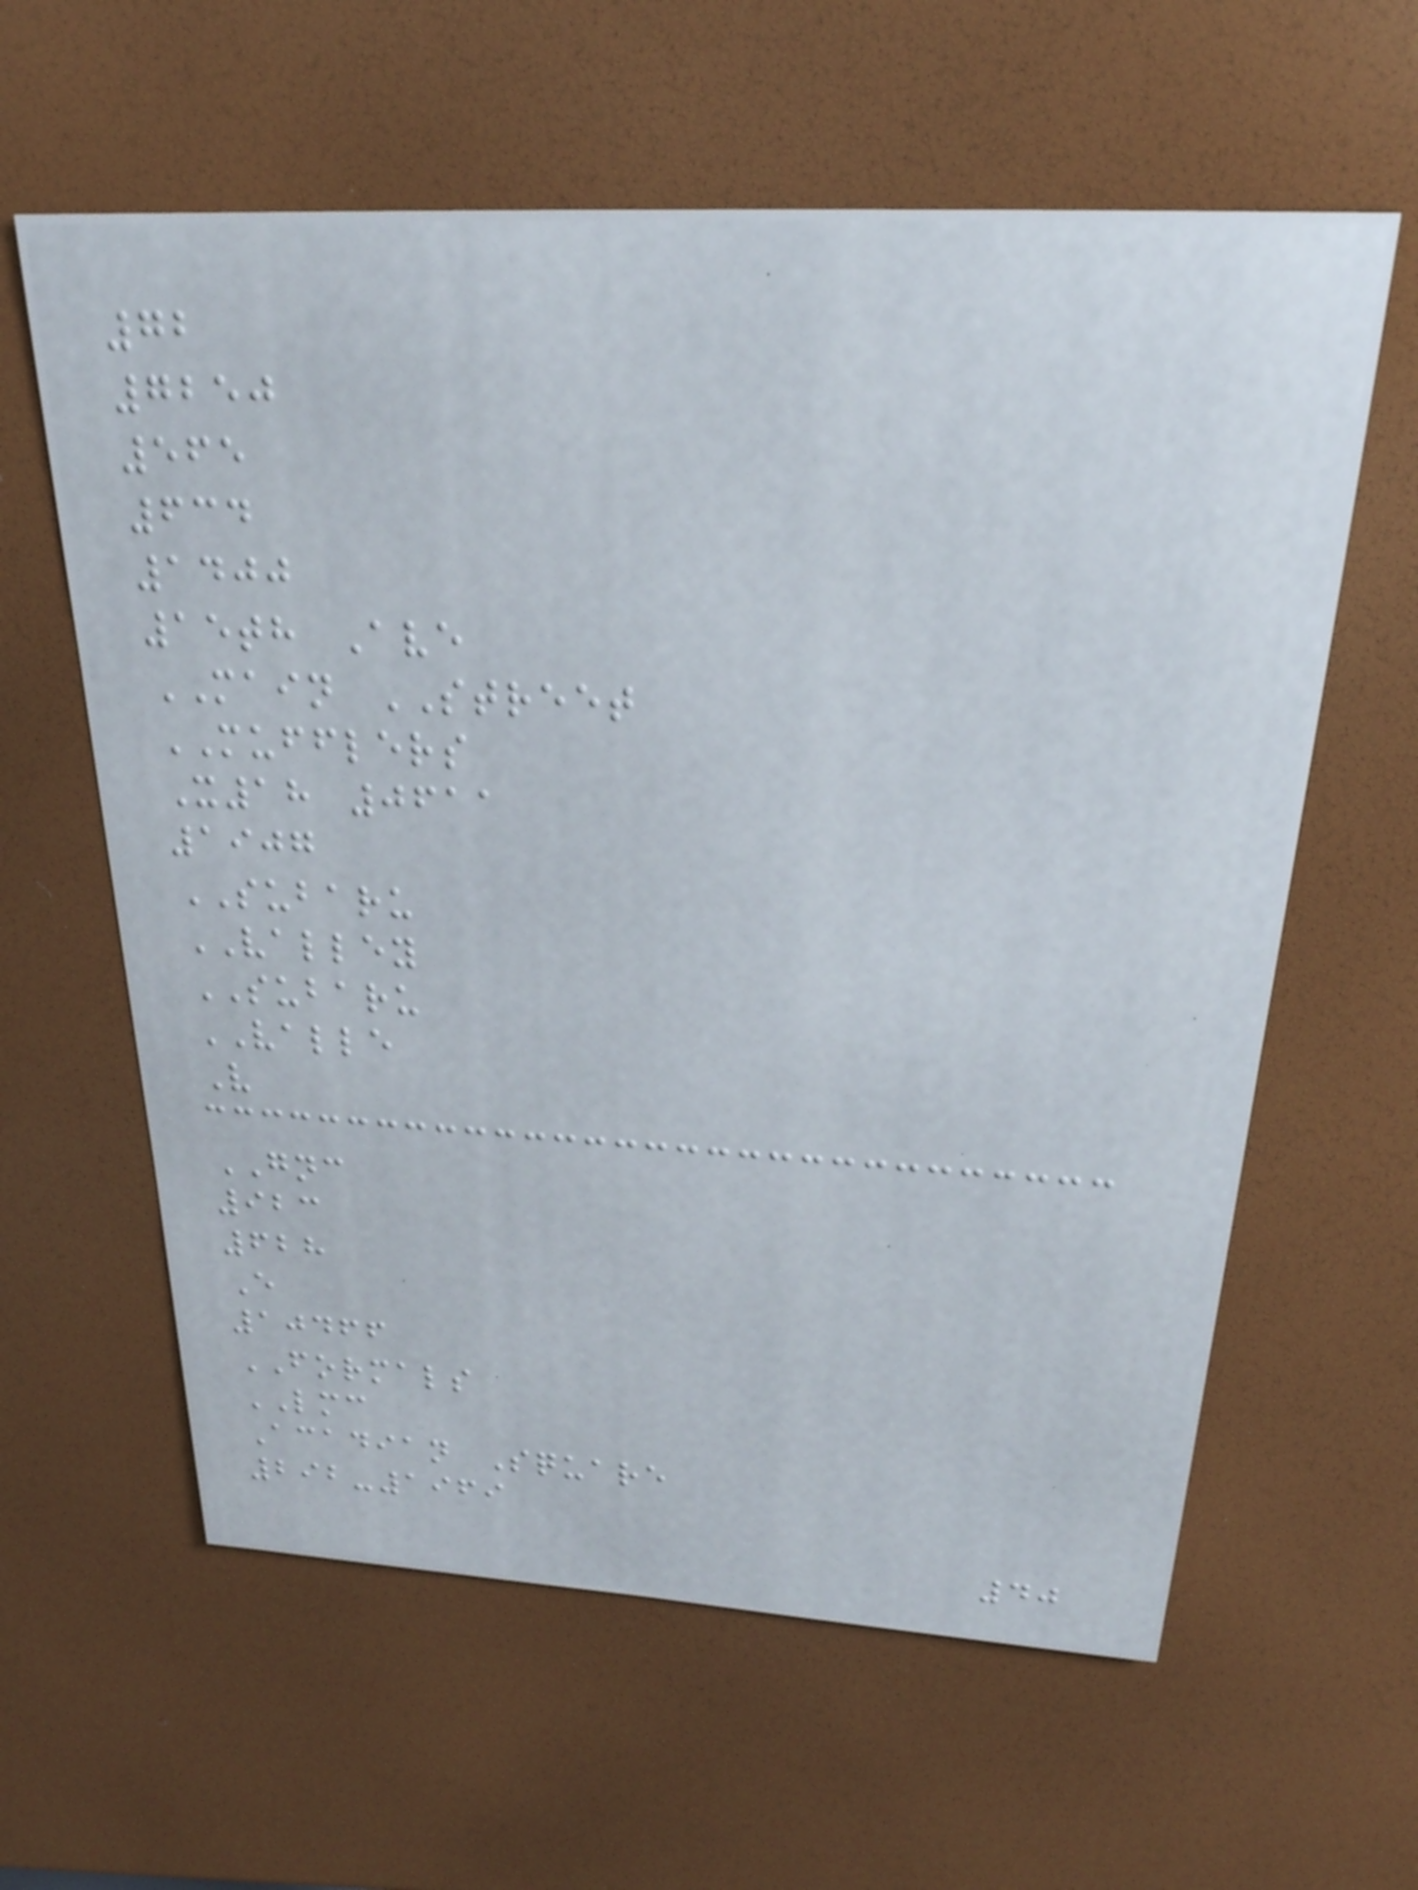72
7250
565
634
1400
15th Ave
MAIN STREET
MUFFLERS
X18 0611
1907
SUBARU
VALLEY
SUBARU
VALLE
V
GNC
923
628
E
10466
FORMALS
LMC
Acadian Square
292-1969
40
